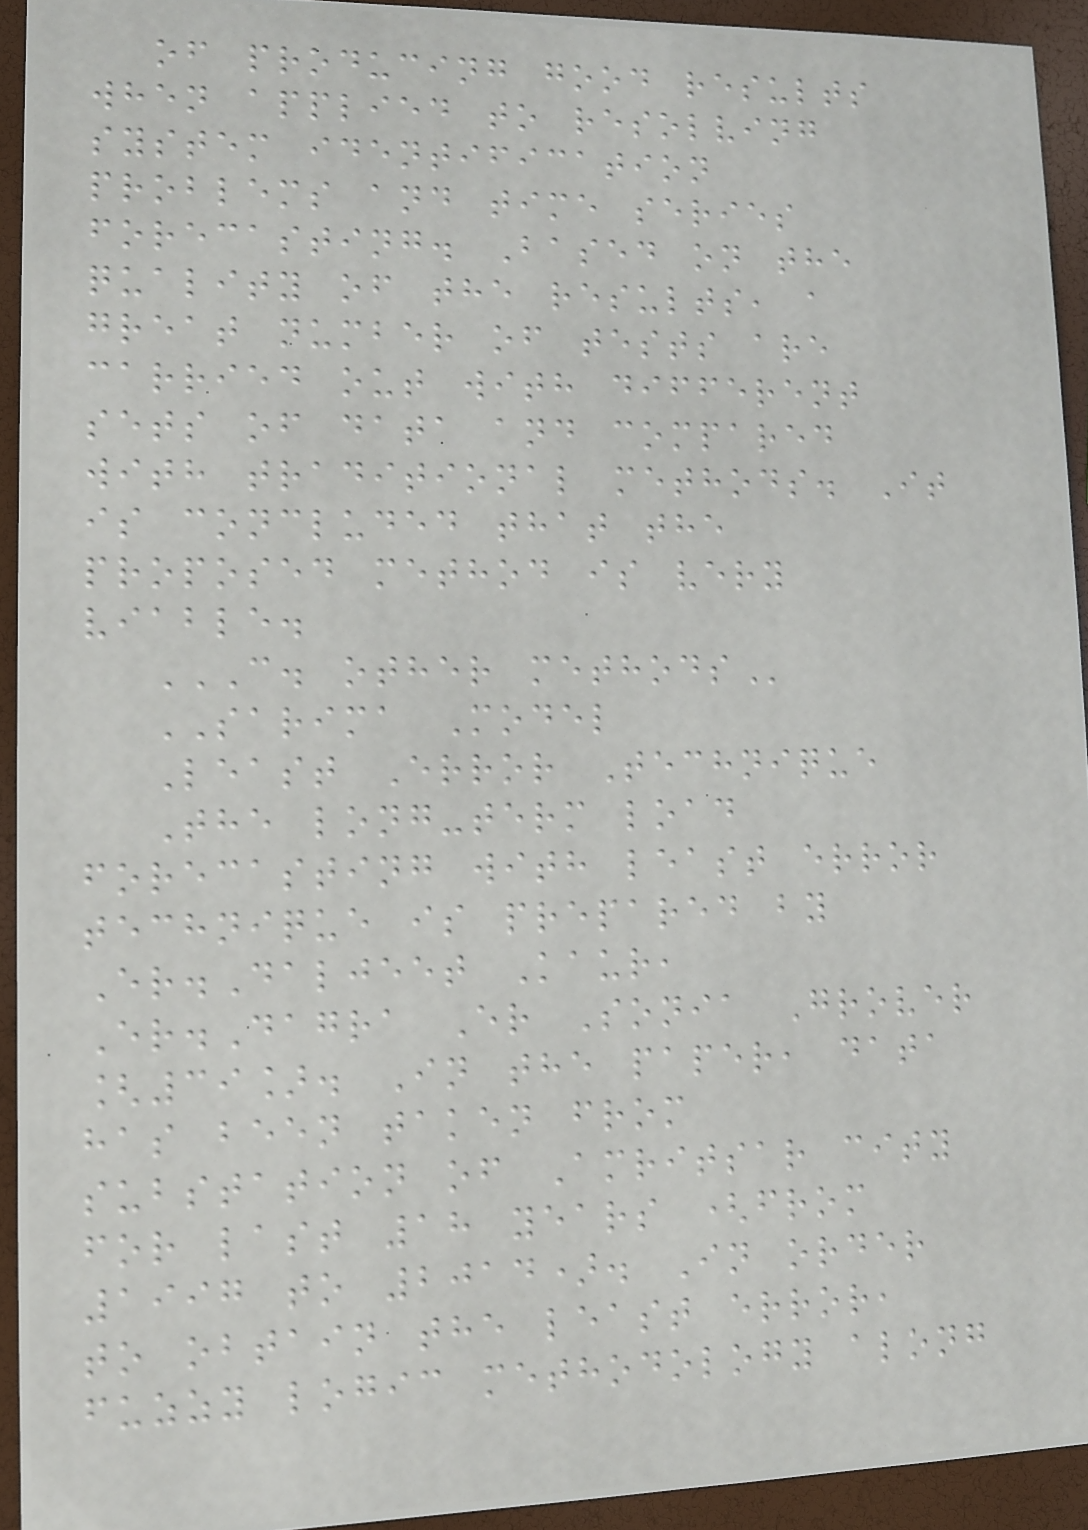of producing good results
when applied to resolving
system identification
problems and time series
forecasting. Based on the
quality of the results, a
great number of tests are
carried out with different
sets of data and compared
with traditional methods. It
is concluded that the
proposed method is very
viable.
C. OTHER METHODS
SARIMA Model
Least Error Technique
The long-term load
forecasting with least error
technique is prepared by
Er.Daljeet Kaur,
Er.Dagra Er Sonia Grover
[39]. In the paper, data
has been taken from
substation of Amritsar city
for last 18 years (from
1997 to 2014). In order
to obtain the least error,
fuzzy logic methodology along
